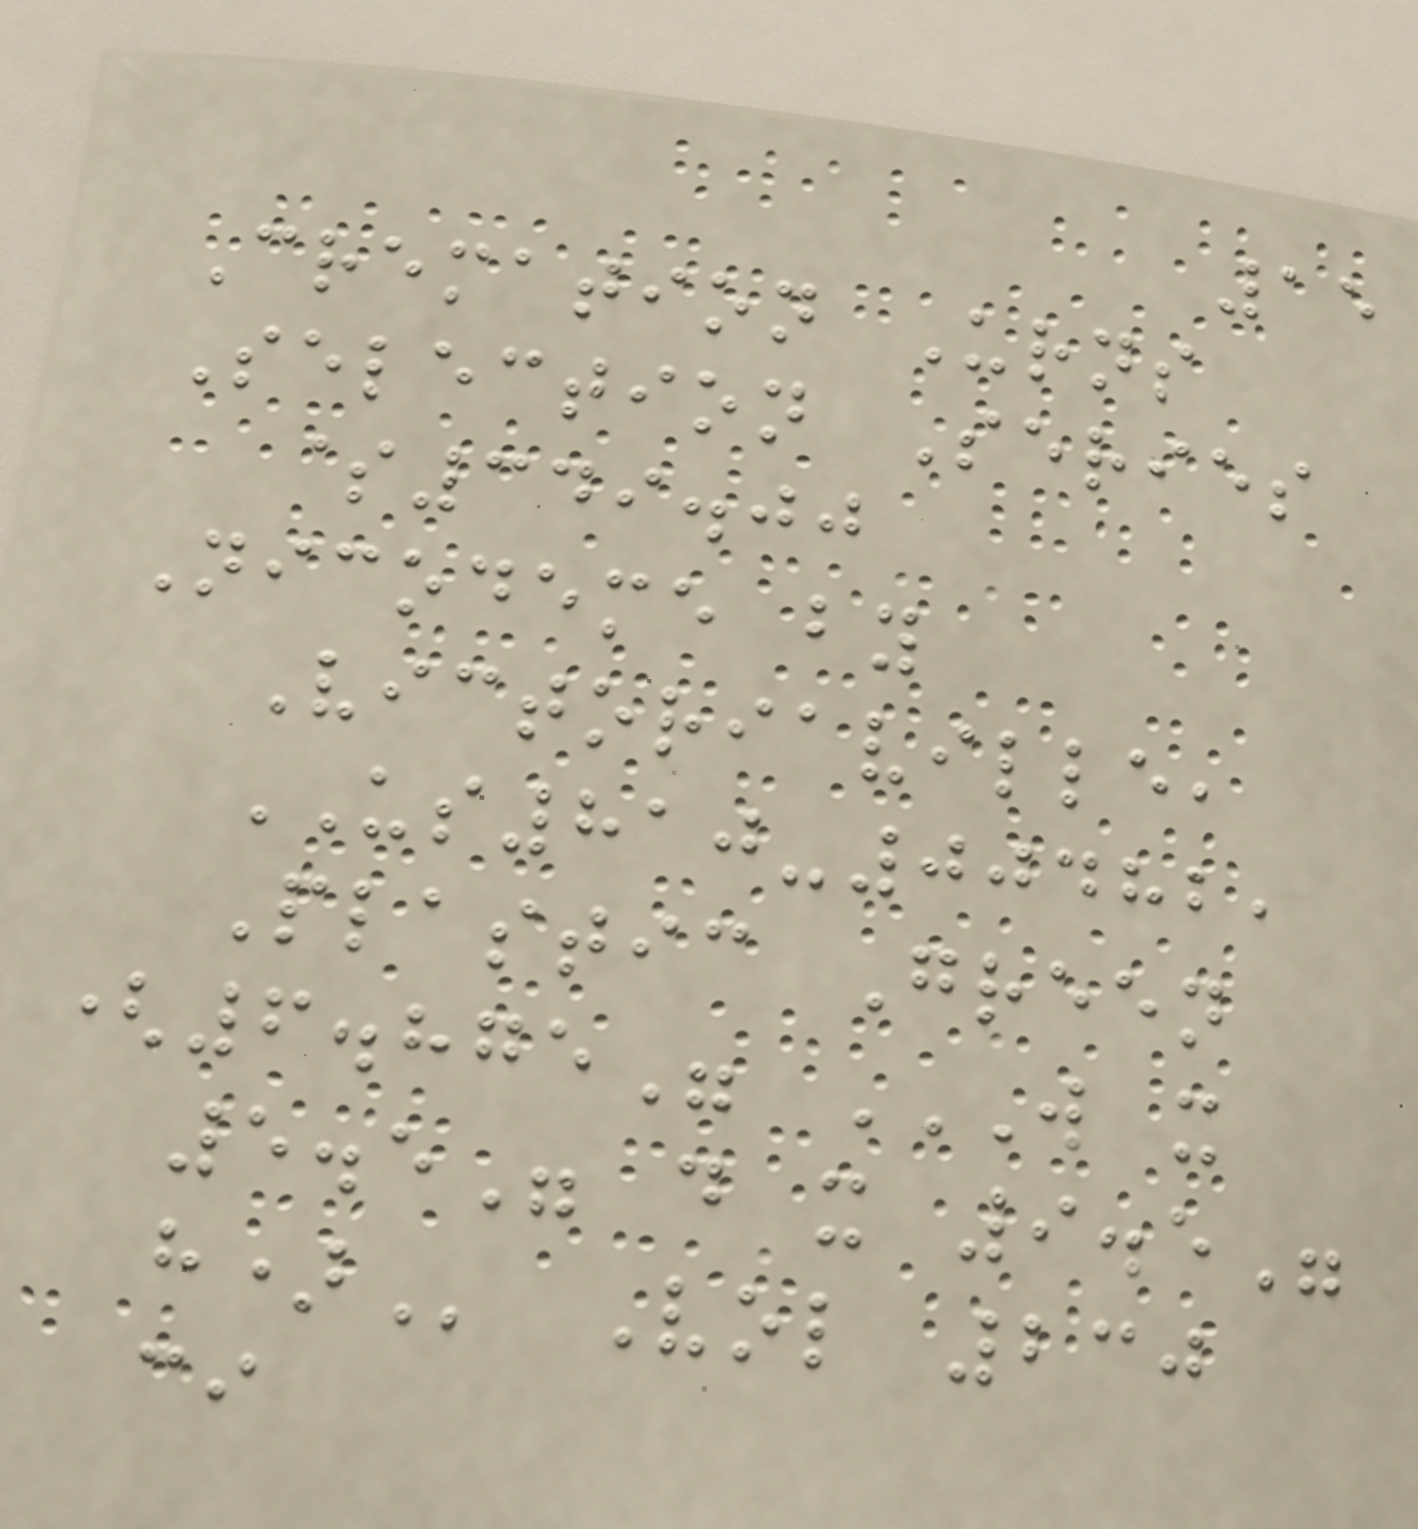15
Cremation Urns
Selection Series
$349.00
Nicodeme by
Victoriaville,
US810-00482,
Plastic Green
(6.875" W X
5.5" D X 9.5"
H) Vol 230
ci
